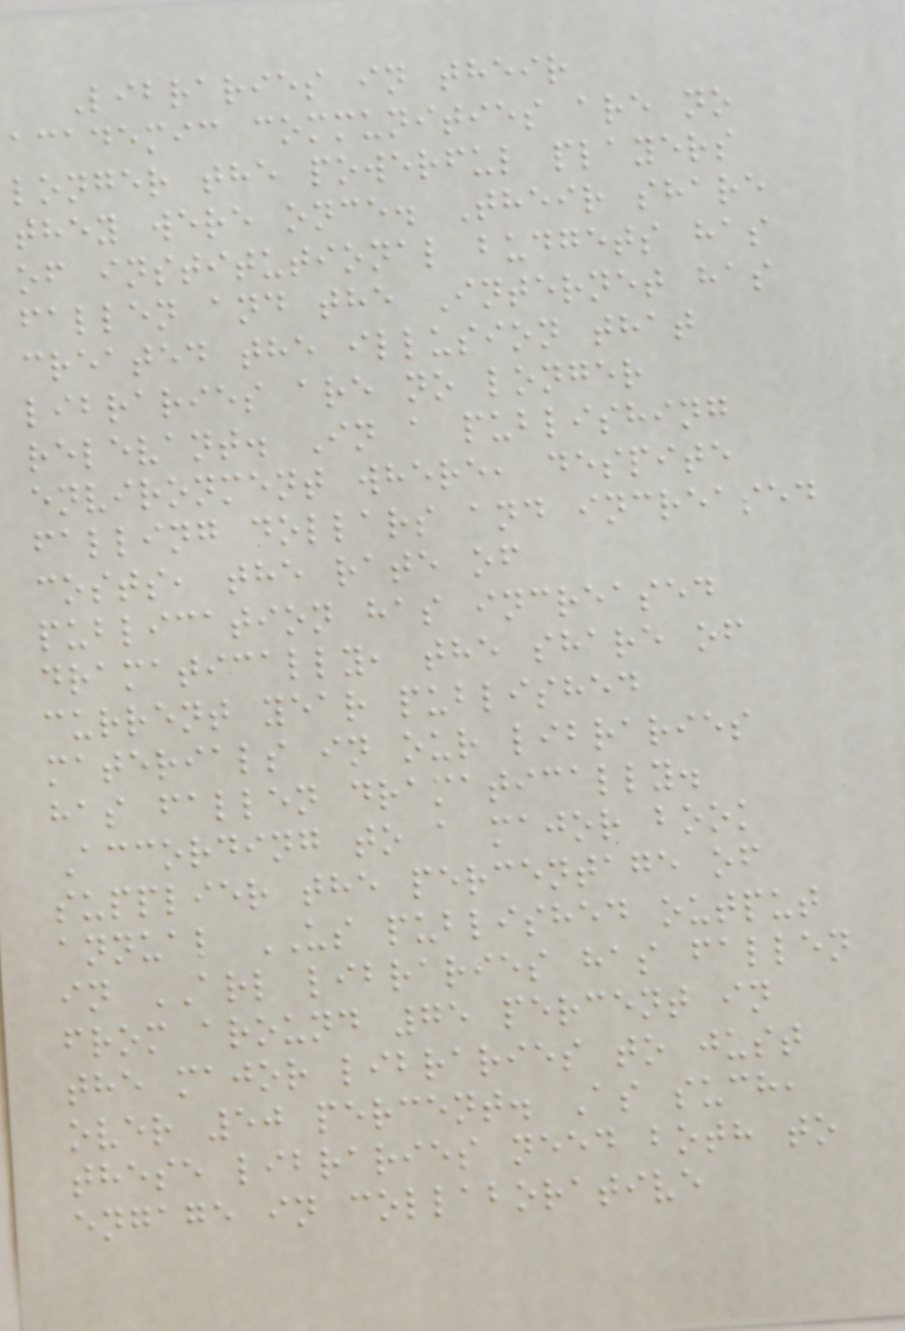Libraries in their
academic communities are no
longer the powerful players
they were once. Their share
of institutional budgets has
fallen and the Internet has
created the illusion that
libraries are no longer
relevant. In a publishing
environment where, despite
falling dollars and increased
costs, the rate of
publication has increased
dramatically, the share of
current year published
materials in our libraries
has fallen dramatically.
According to a major book
supplier the percentage of
annual US published output
in ARL libraries has fallen
from around 75 percent in
the major libraries to just
over 50 percent. As such,
these libraries need both to
engage in collaborative
